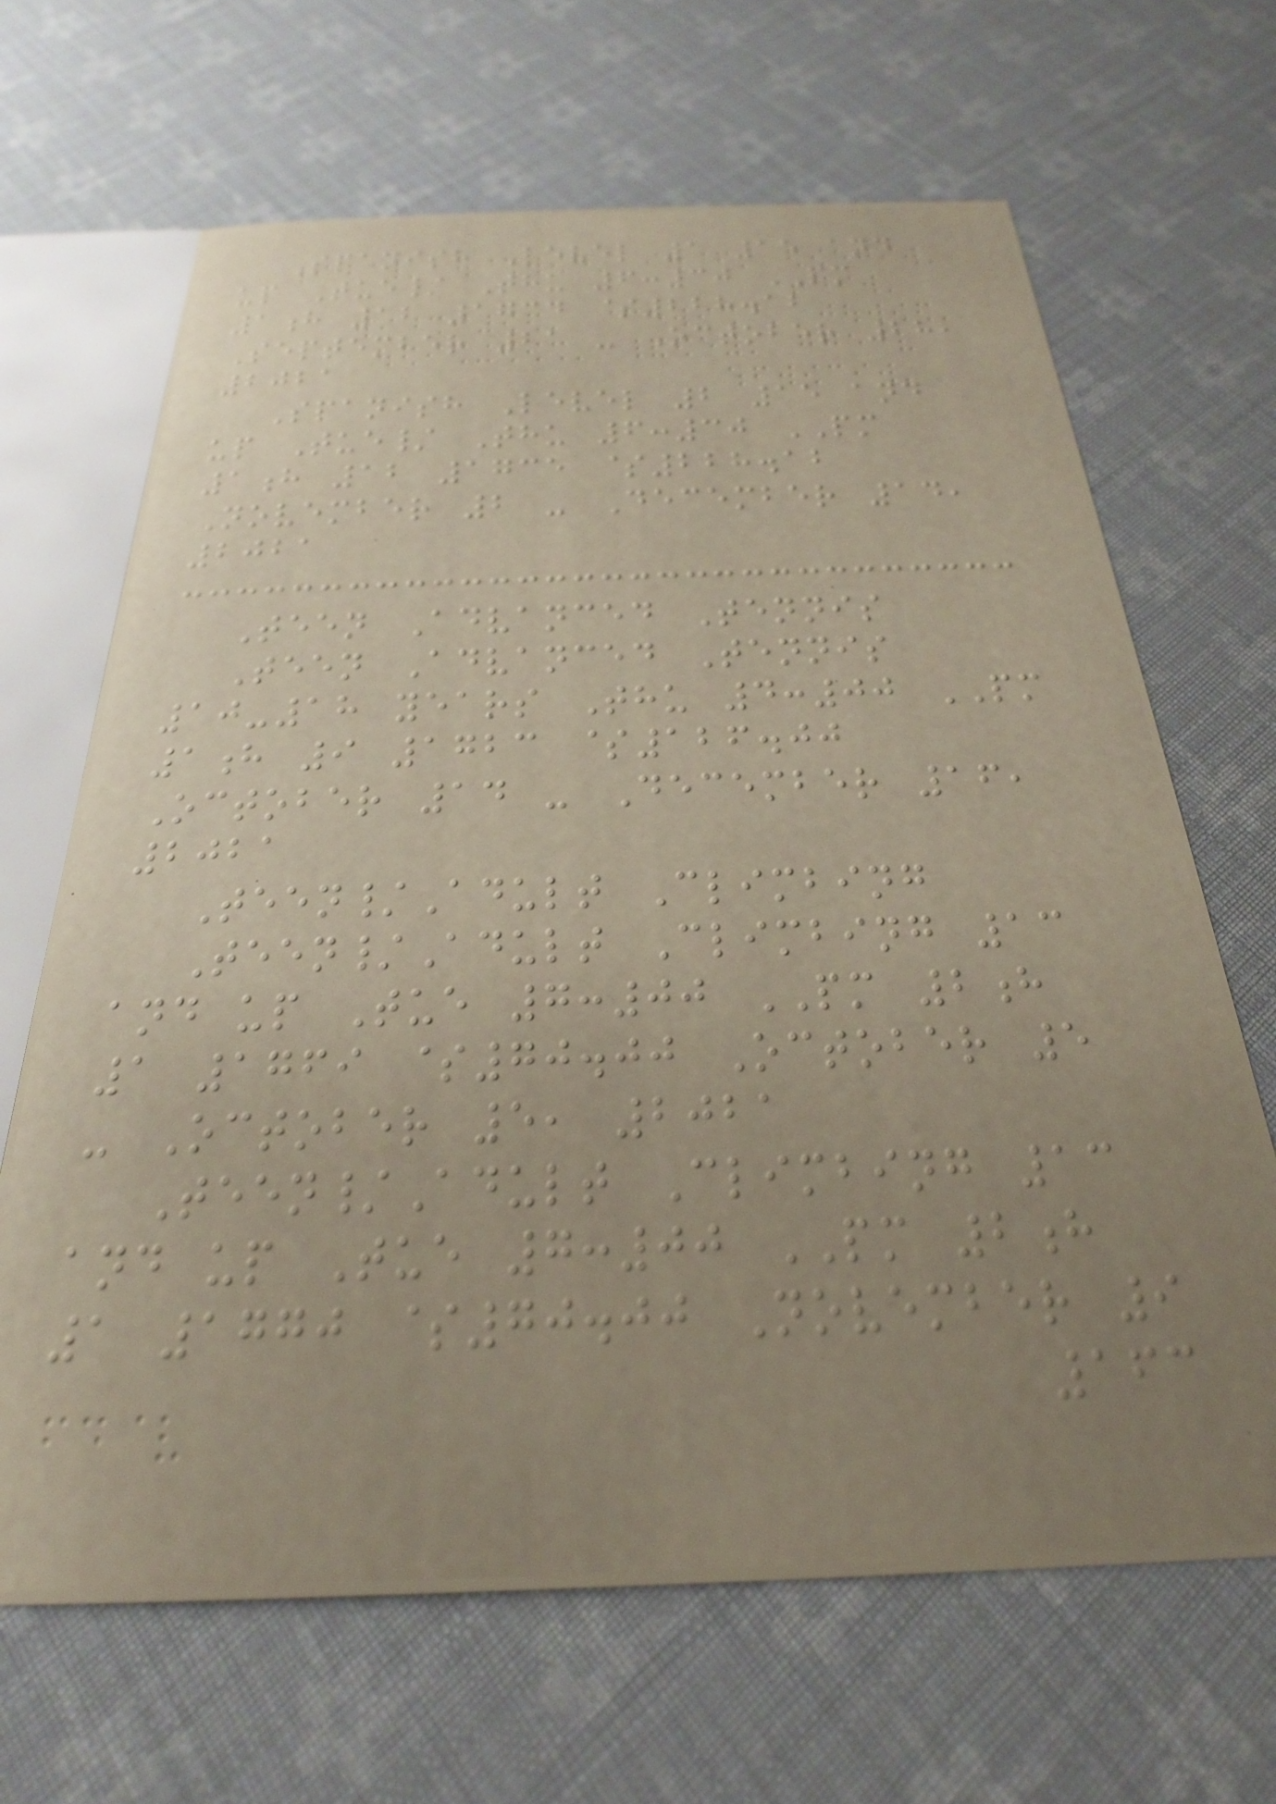Spanish Level 1 15 and
up Tue/ Thu 6:30 PM
1h 12 1734 $228.12
September 21 - October 28,
2021
Spanish Level 2 15 and
up Tue/ Thu 6:30 PM
1h 12 1735 $228.12
November 2 - December 14,
2021
Teen Advanced Tennis
Teen Advanced Tennis
10-18 years Thu 4:00 PM
1h 9 1723 $126.00
October 14 - December 16,
2021
Teen/Adult Climbing
Teen/Adult Climbing 13
and up Tue 7:00 PM 2h
1 1769 $70.00 October 5
- October 5, 2021
Teen/Adult Climbing 13
and up Tue 7:00 PM 2h
1 1770 $70.00 November 9
163
